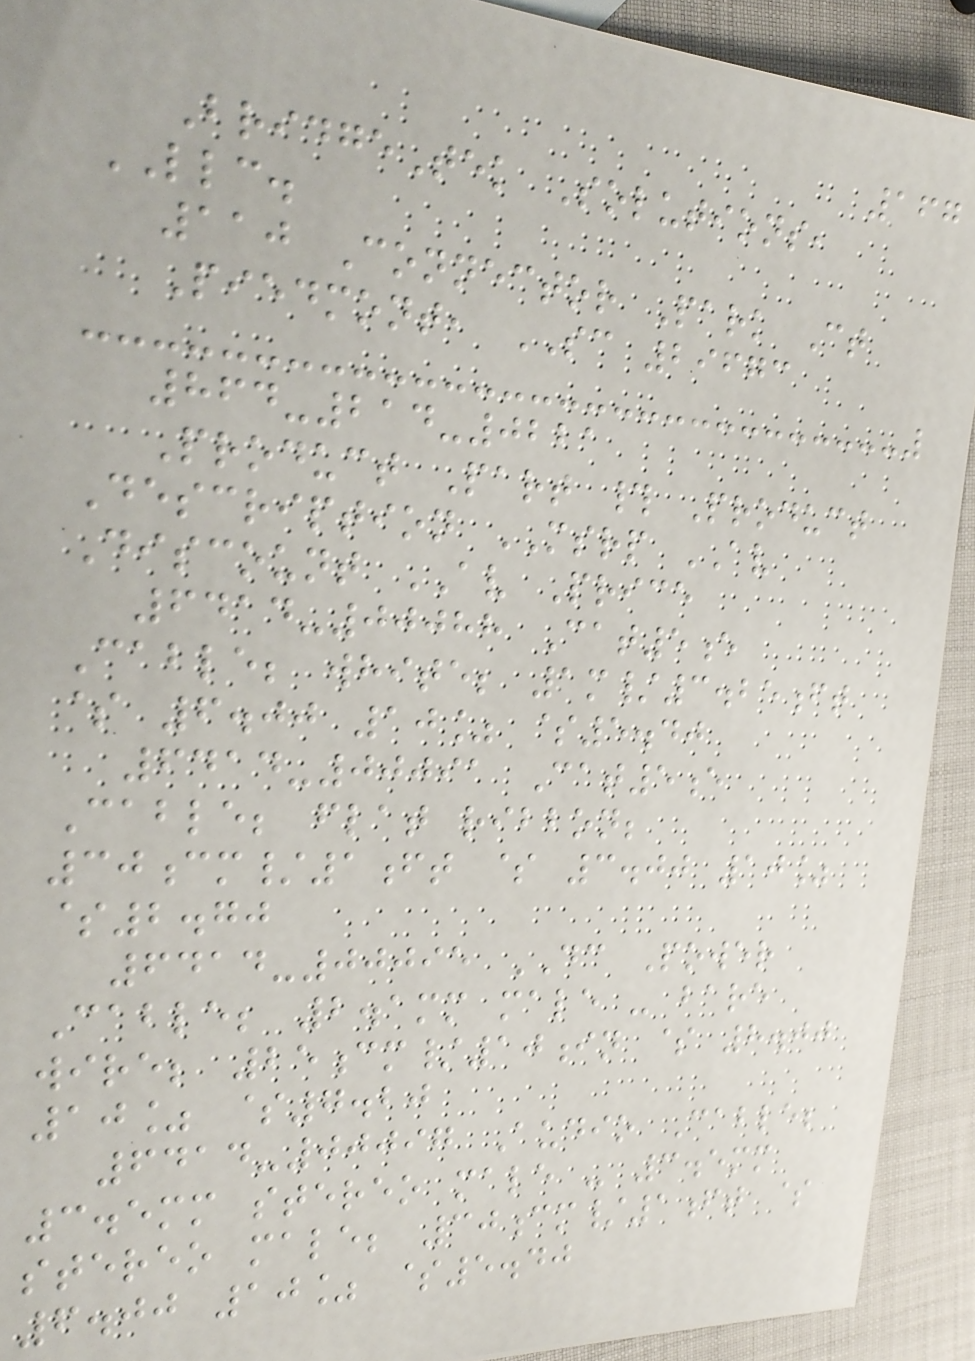167
BridgeTek Solutions,
LLC.
110 Connector Park Ct
Piedmont, SC 29673
864-214-0221
Product Part # Product
Description MSRP AV
Discount AV Price
6414-00088 Cat5e
Cable; white; 1m/3.25ft
$ 6.00 10% $5.40
6414-00091 Cat5e
Cable; flat ribbon;
30cm/1ft $ 3.00 10%
$2.70
6414-00095 DC Power
Cable; 2.1mm male - bare
wire; 25cm/10in $ 8.00
10% $7.20
6414-00097 Audio Cable;
3.5mm stereo male - 3.5mm
stereo male; 30cm/1ft $
6.00 10% $5.40
